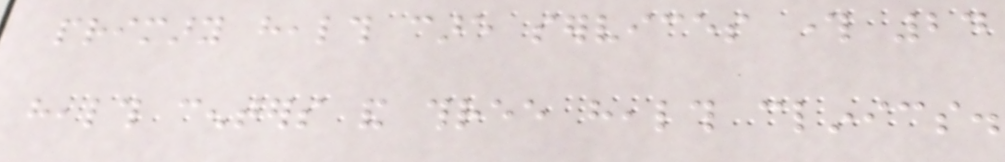primary health care services through 24
health centers and three health clinics.
